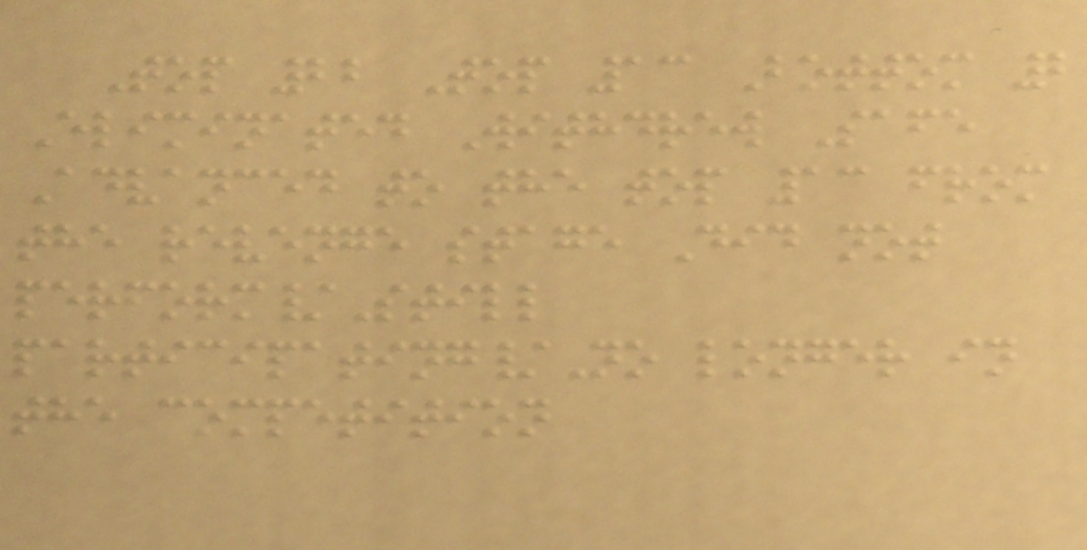Top 22 Top 13 Bottom 2
Eliminated Withdrew Safe
Advanced to the top 13 from
the revenge stage Did not
perform/Still
participating/No longer in
the competition
